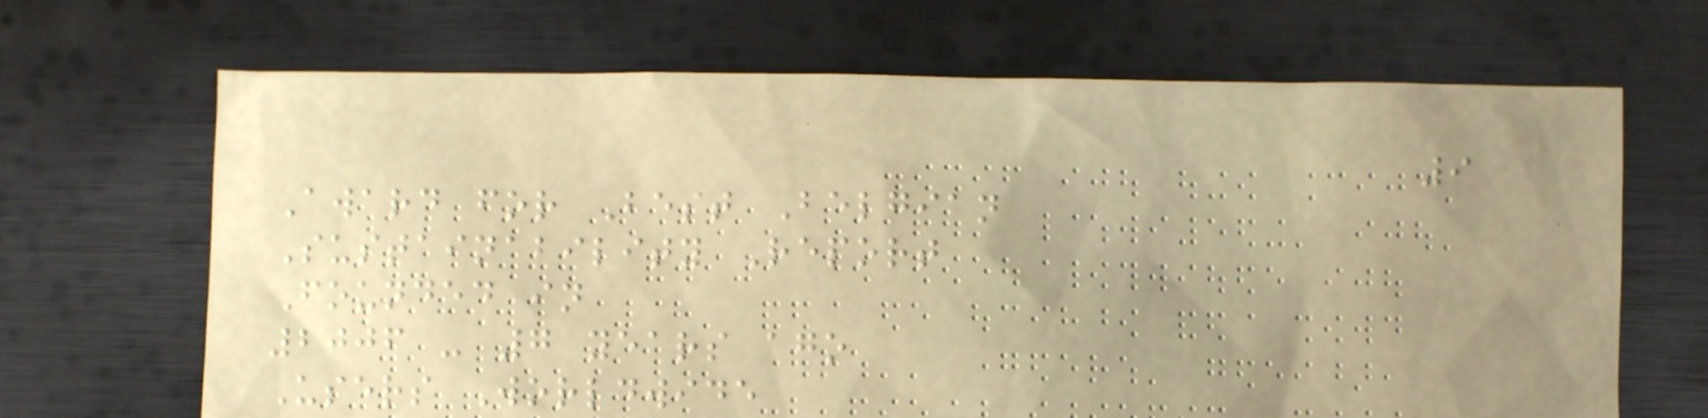9
Award for Best Belgian
Sustainability Report
Founded in
2006 - 7 years ago
Users Worldwide
